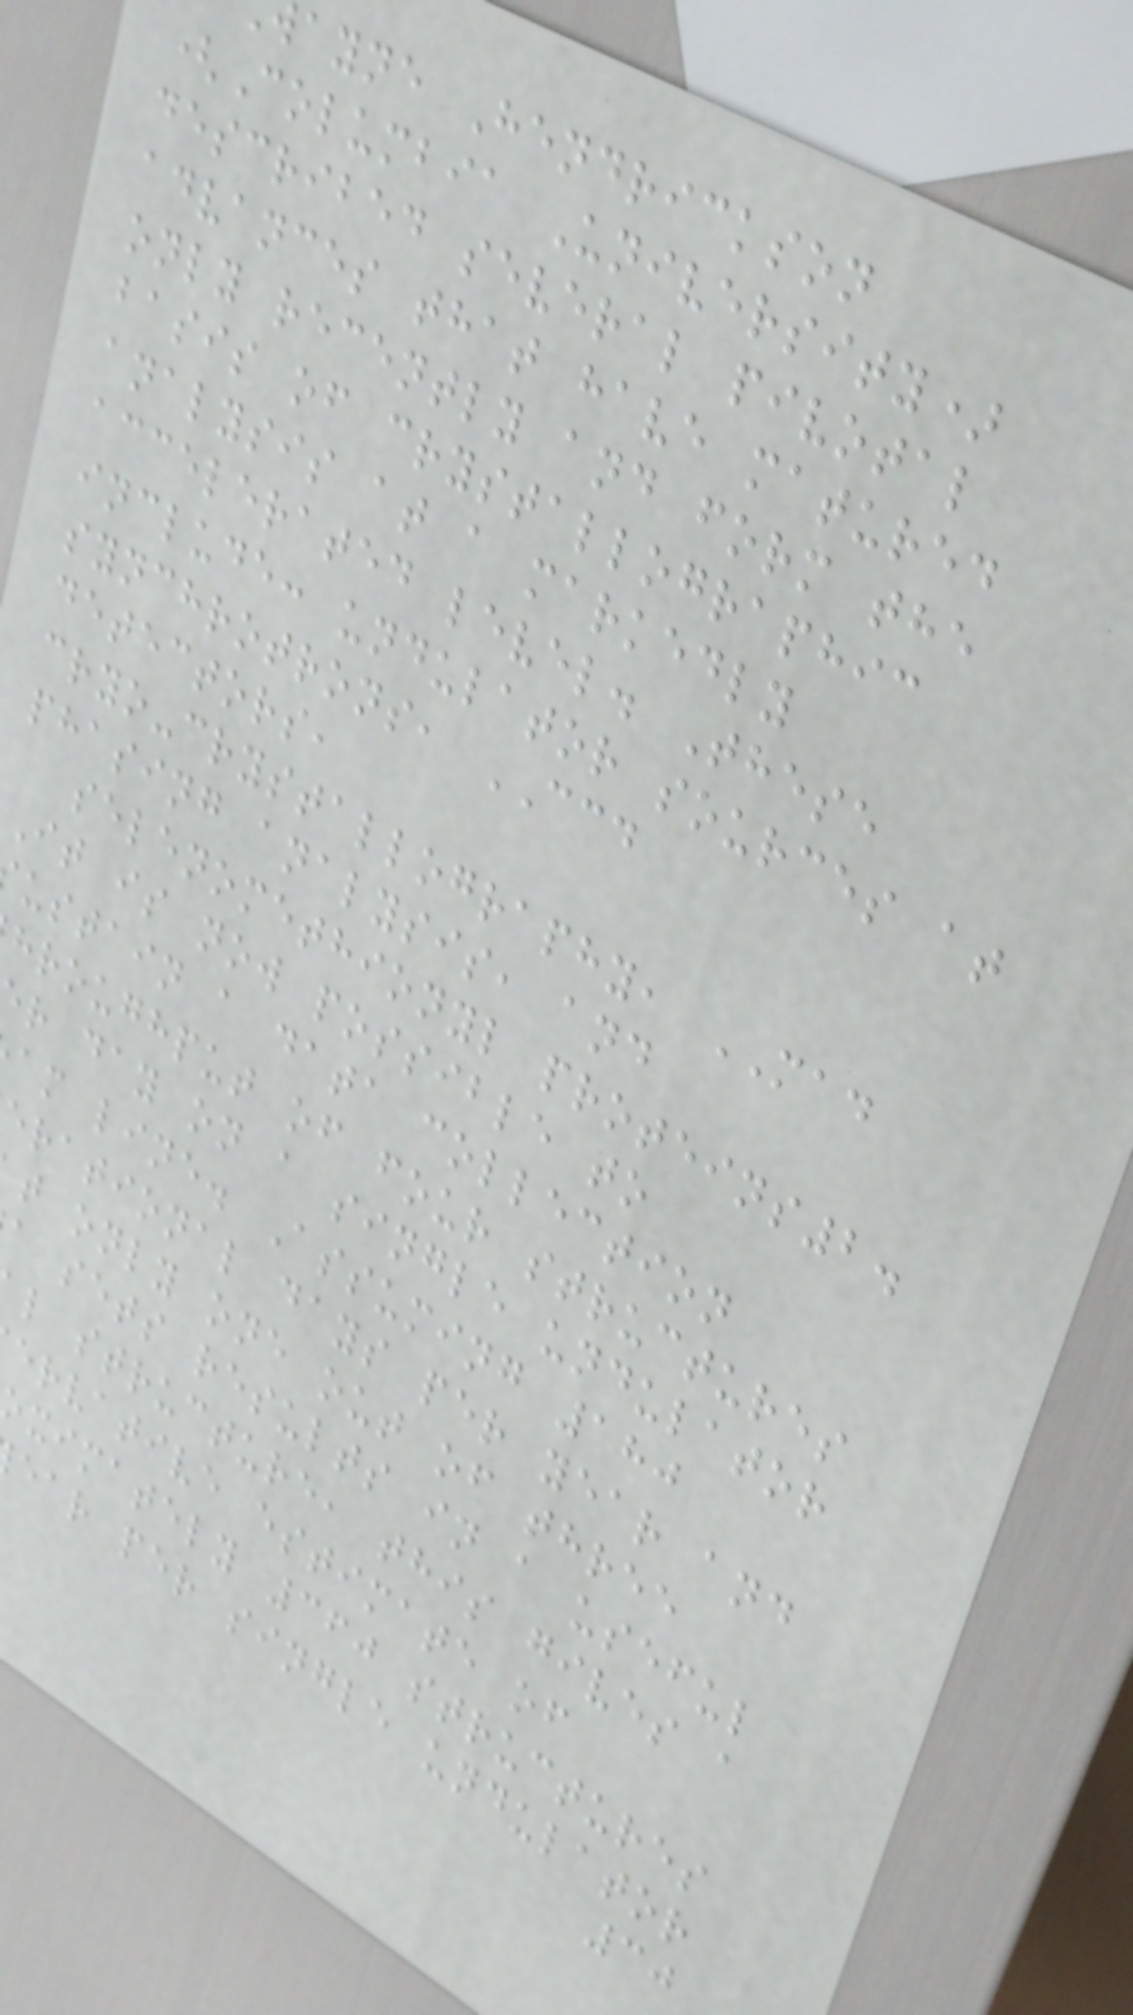ayne Hendrickson
(Columbia University)
described several pivotal
advances that have matured
only recently and form the
basis of crystallographic
analysis at a markedly
accelerated level. These
include: undulator sources at
synchrotrons, CCD
detectors,
cryo-crystallography, MAD
phasing analysis, and
selenomethionyl proteins2.
It is now possible to
ustain a data collection
hroughput of four structures
r day on a single undulator
am line. Assuming 180
erational days per year and
t only one out of three
a sets results in a useful
l structure, this gives a
ervative estimate of
oximately 360 structures
ear per single undulator
30
